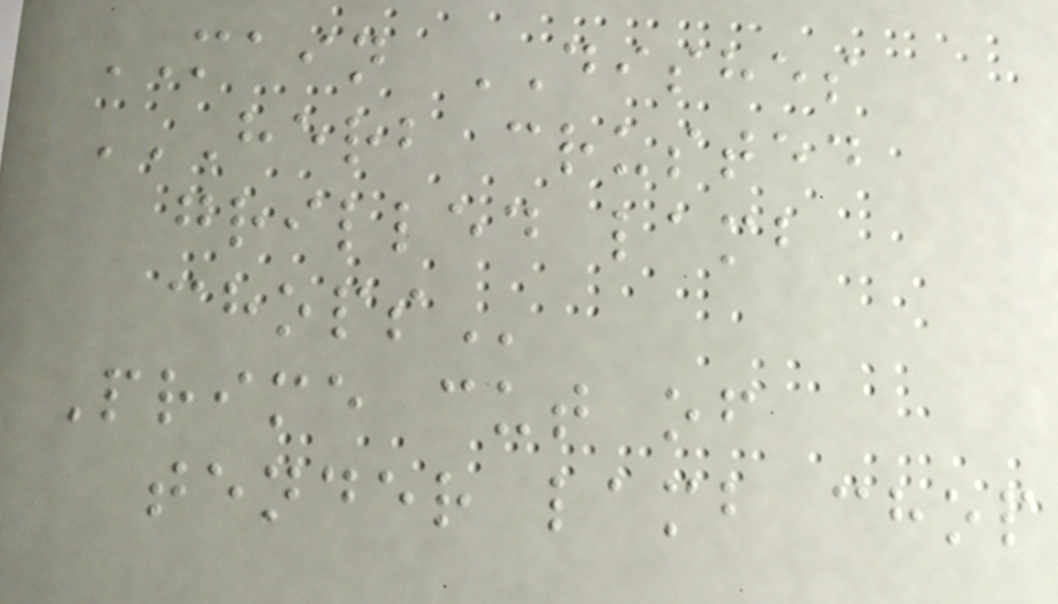MAIN DISHES
HERB CRUSTED
GRILLED LAMB
CHOPS
Prime cut of
tender lamb chop
